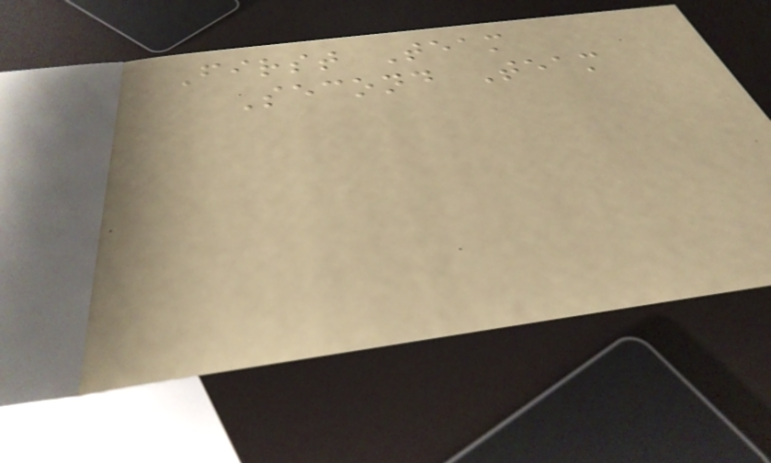First Team
Second Team
